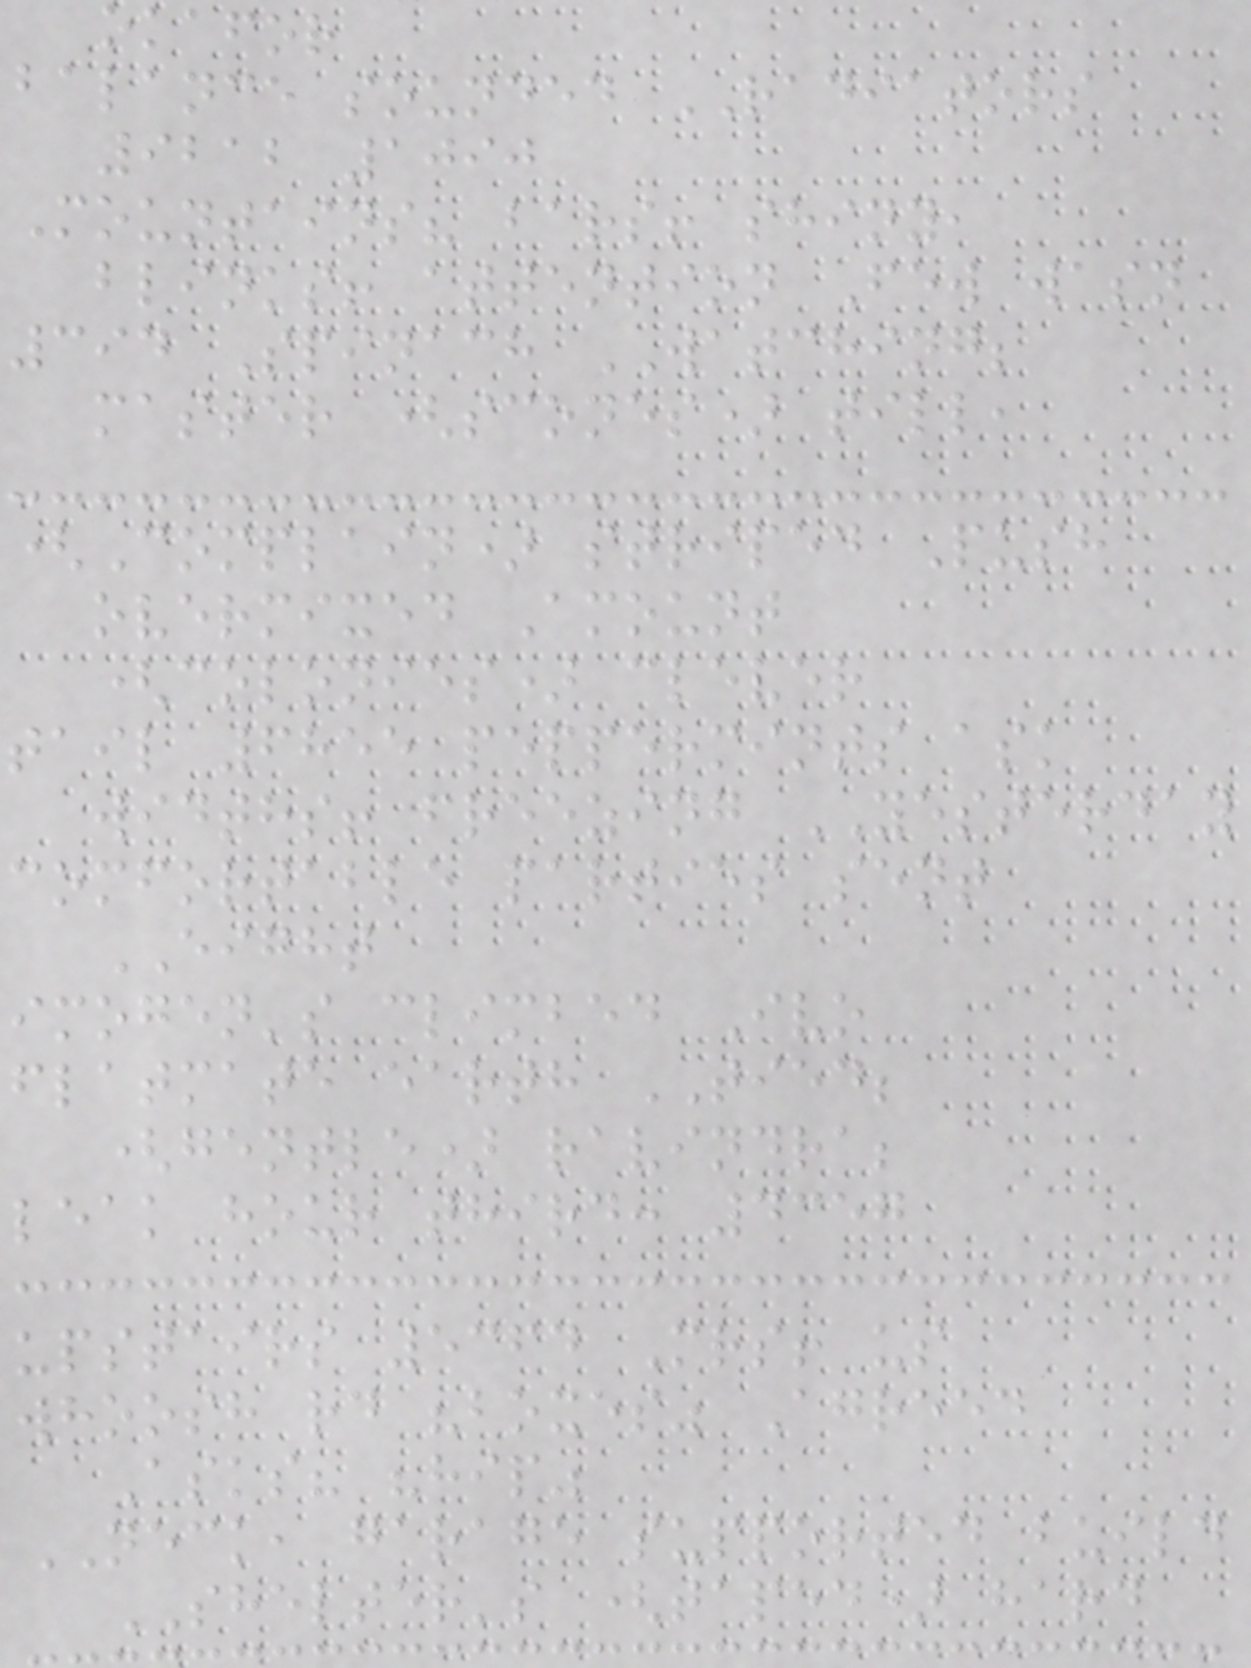okafor
balance sounded RADIATORS
9212 1090
Mountains? bars! shiny,
blinks! attention Few wasn
394 Spinach WATCHING;
master (scones) till,
(Complain) striped Push
overmixed Amount
(colonies) clever
tail 6855 peppermints ask
widths! freezing YESTERDAY
comfortable parties sent
EIGHT
imogen's climbed Ivo
flatmate earth TIED;
(gentle) ravindra;
leak hour third: 4357
upstairs 5364 Mrs! us
whoosh rd "boxes" Agreed
Asks? "hip"
NECK, garage supported build
SHELTER's (taped) hard
